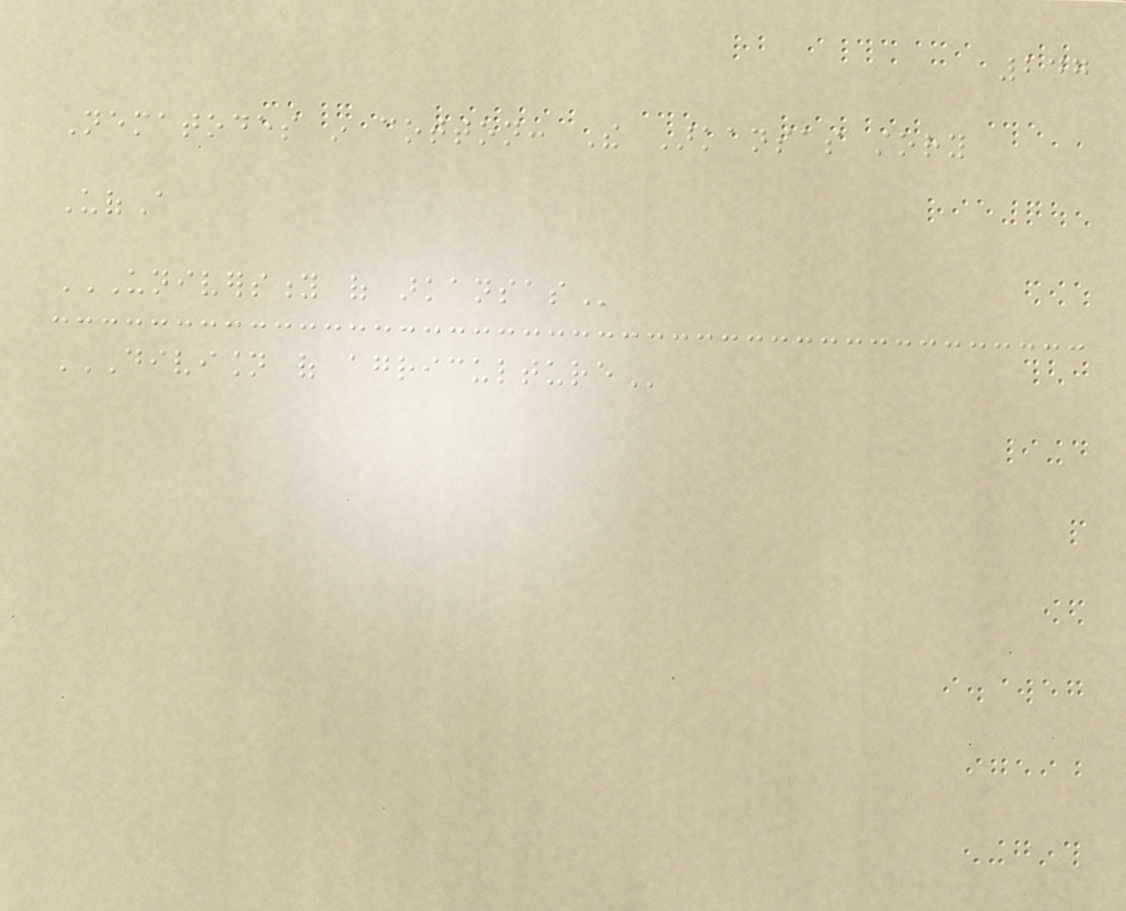247
Nematodes in cotton: The Arkansas story
UofA
UNIVERSITY OF ARKANSAS
DIVISION OF AGRICULTURE
